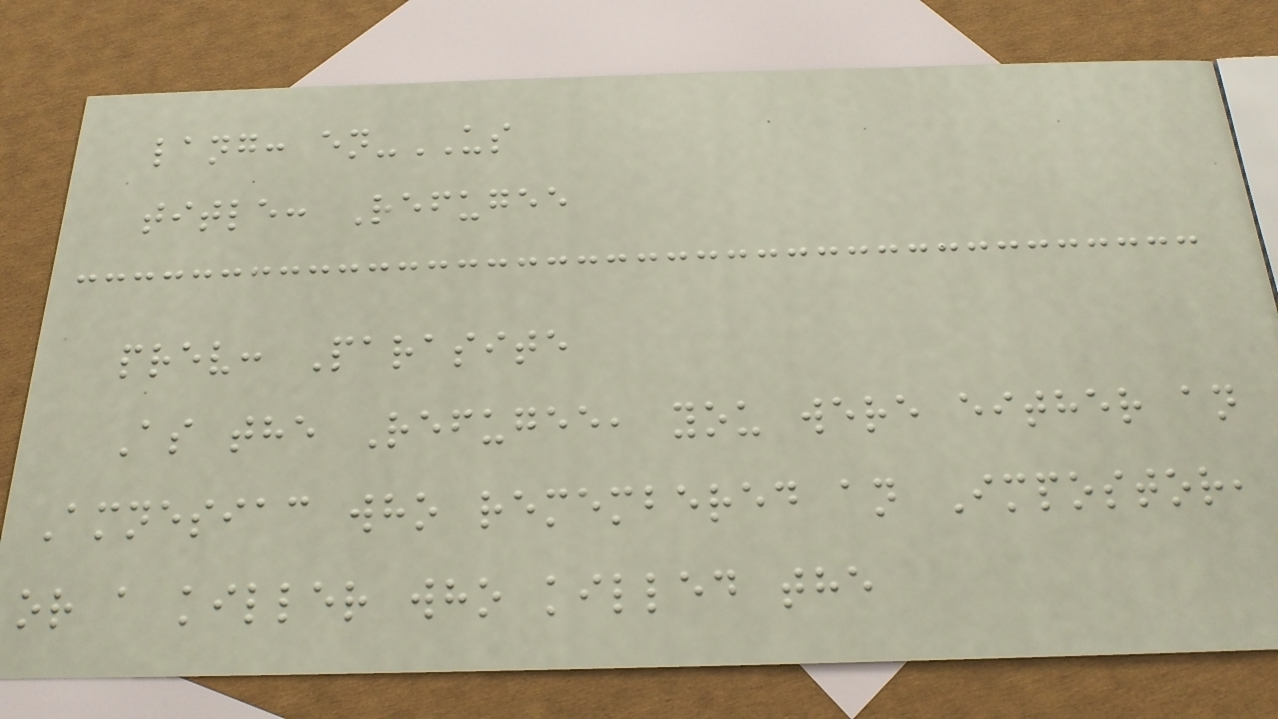lang: en-US
title: Refugee
prev: Parasite
As the Refugee, you were either an
Amnesiac who remembered an Impostor,
or a killer who killed the
